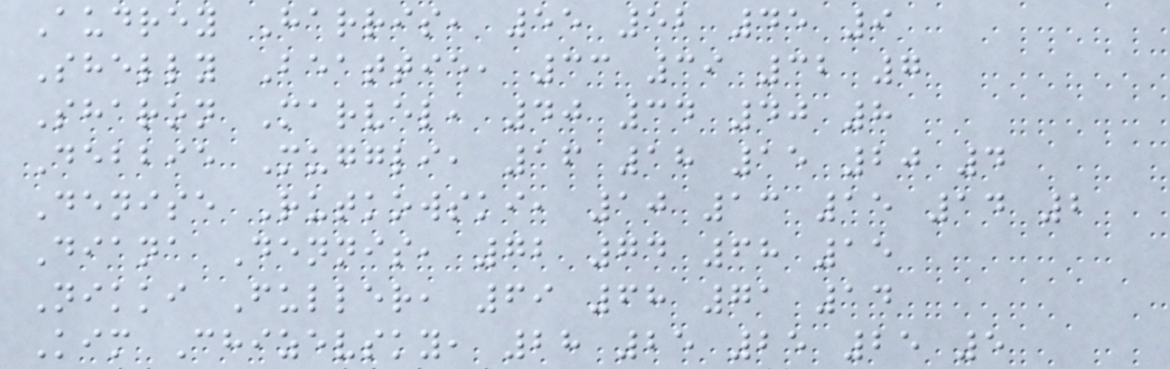Audrey Harris, 55 52 45 9
Shelly Beattie, 33 39 32 7
Sharon Marvel, 40 34 40 8
Debbie Muggli, 16 18 15 20 4
Denise Rutkowski, 10 13 15 14 2
Diana Dennis, 72 74 68 15
Nikki Fuller, 69 68 71 14
Kim Chizevsky, 28 25 25 25 5
